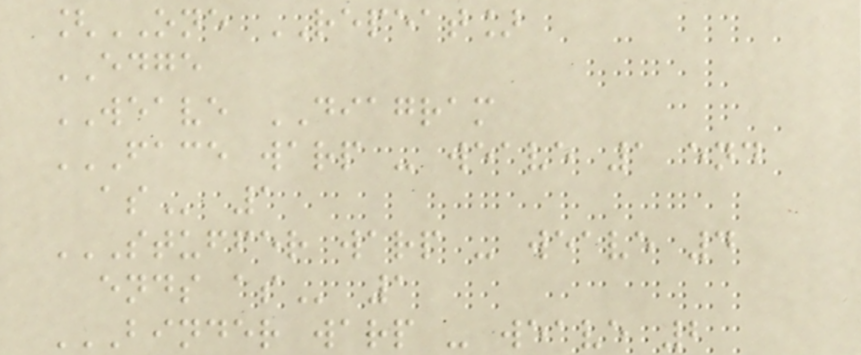[ONE REPEAT]
EDGE
WEAVE DIAGRAM
FACE WARP - WEAVE 1 END
AS 1
STUFFER WARP - WEAVE 4
ENDS AS 1
BINDER WARP - WEAVE 2
